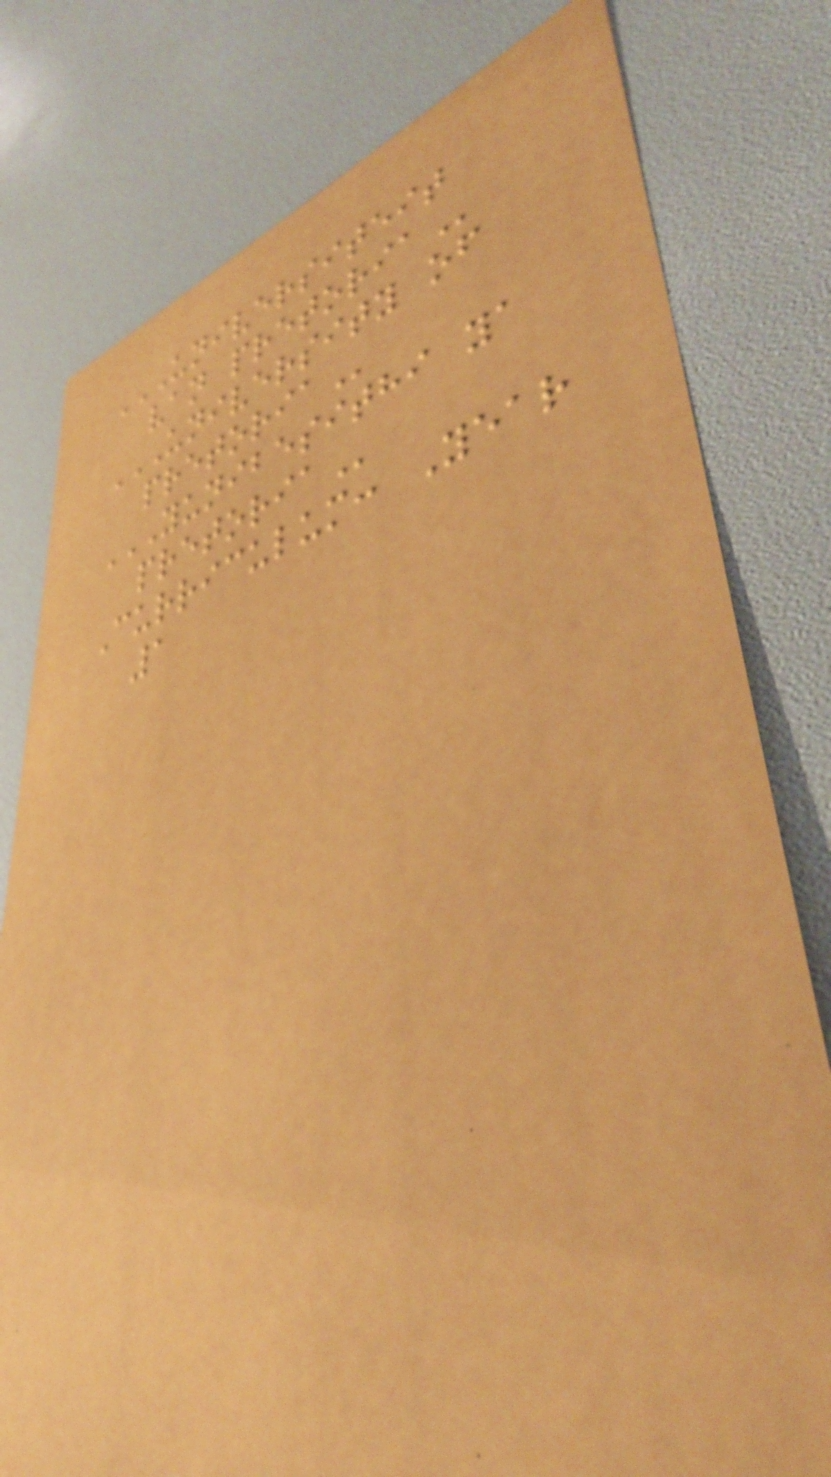UNIVERSITEIT
VAN PRETORIA
UNIVERSITY OF
PRETORIA
YUNIBESITHI YA
PRETORIA
Curriculum: Year
1
